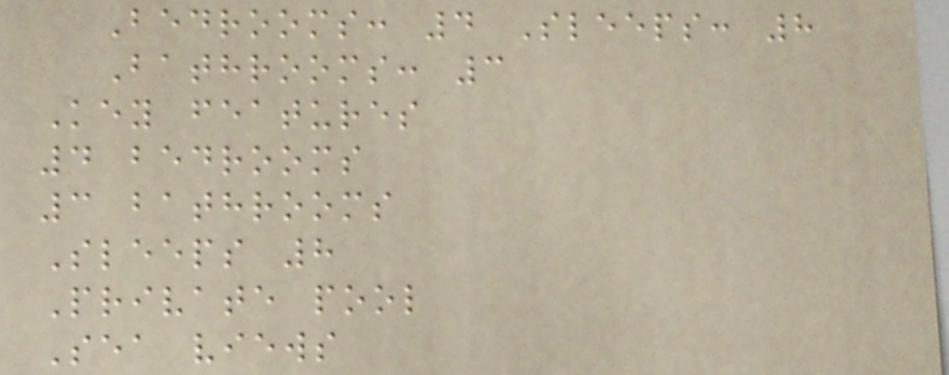Bedrooms: 4 Sleeps: 8
Bathrooms: 3
Key features
4 bedrooms
3 bathrooms
Sleeps 8
Private pool
Sea views
